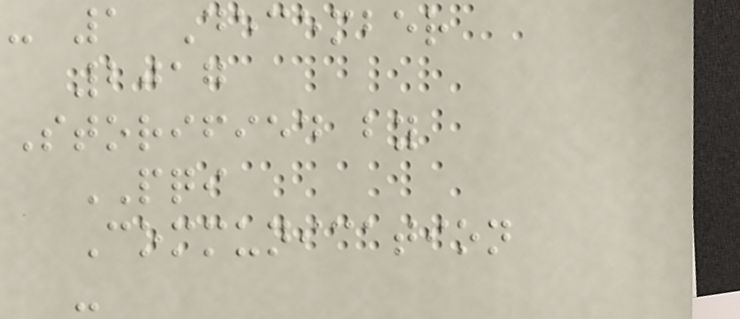- 1 December
2017
Storified by
PQI
Communication
-
